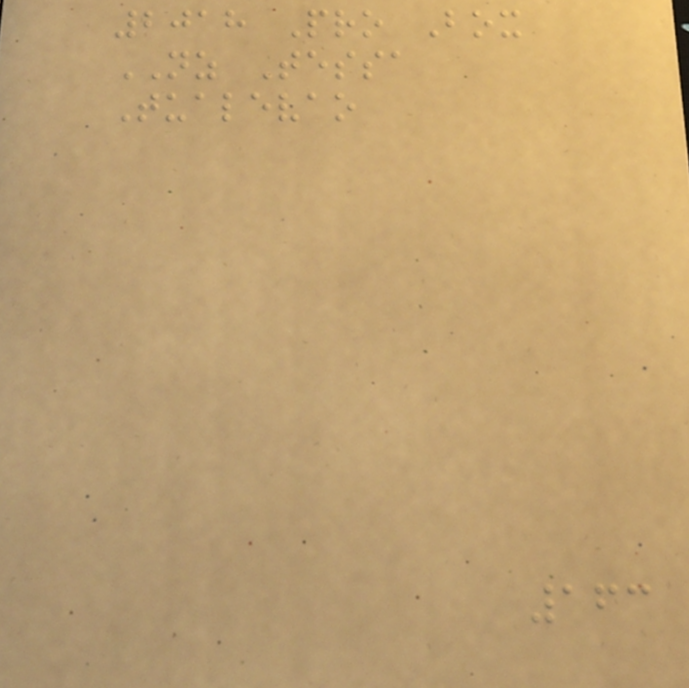2018 Pro Box
NZ Tessa
Tualevao
163
